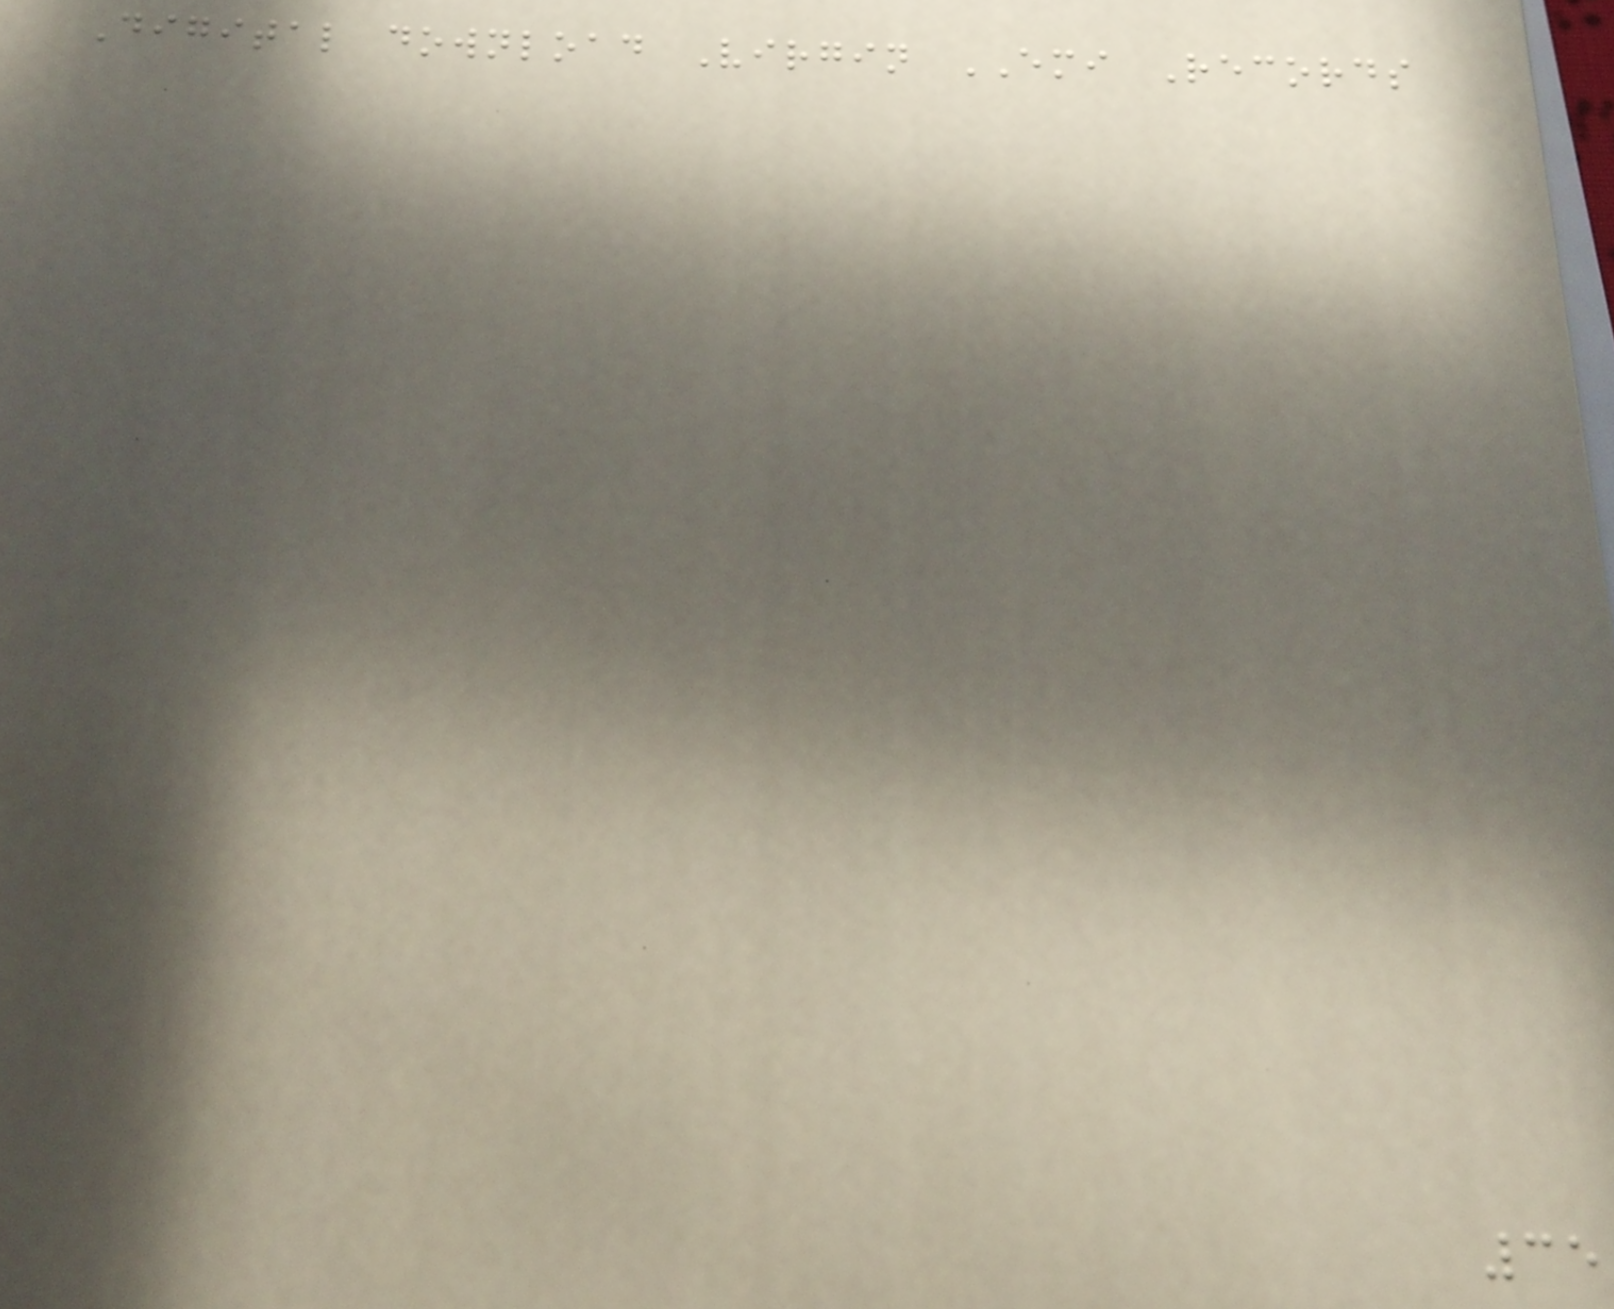Digital download Virgin EMI Records
35
